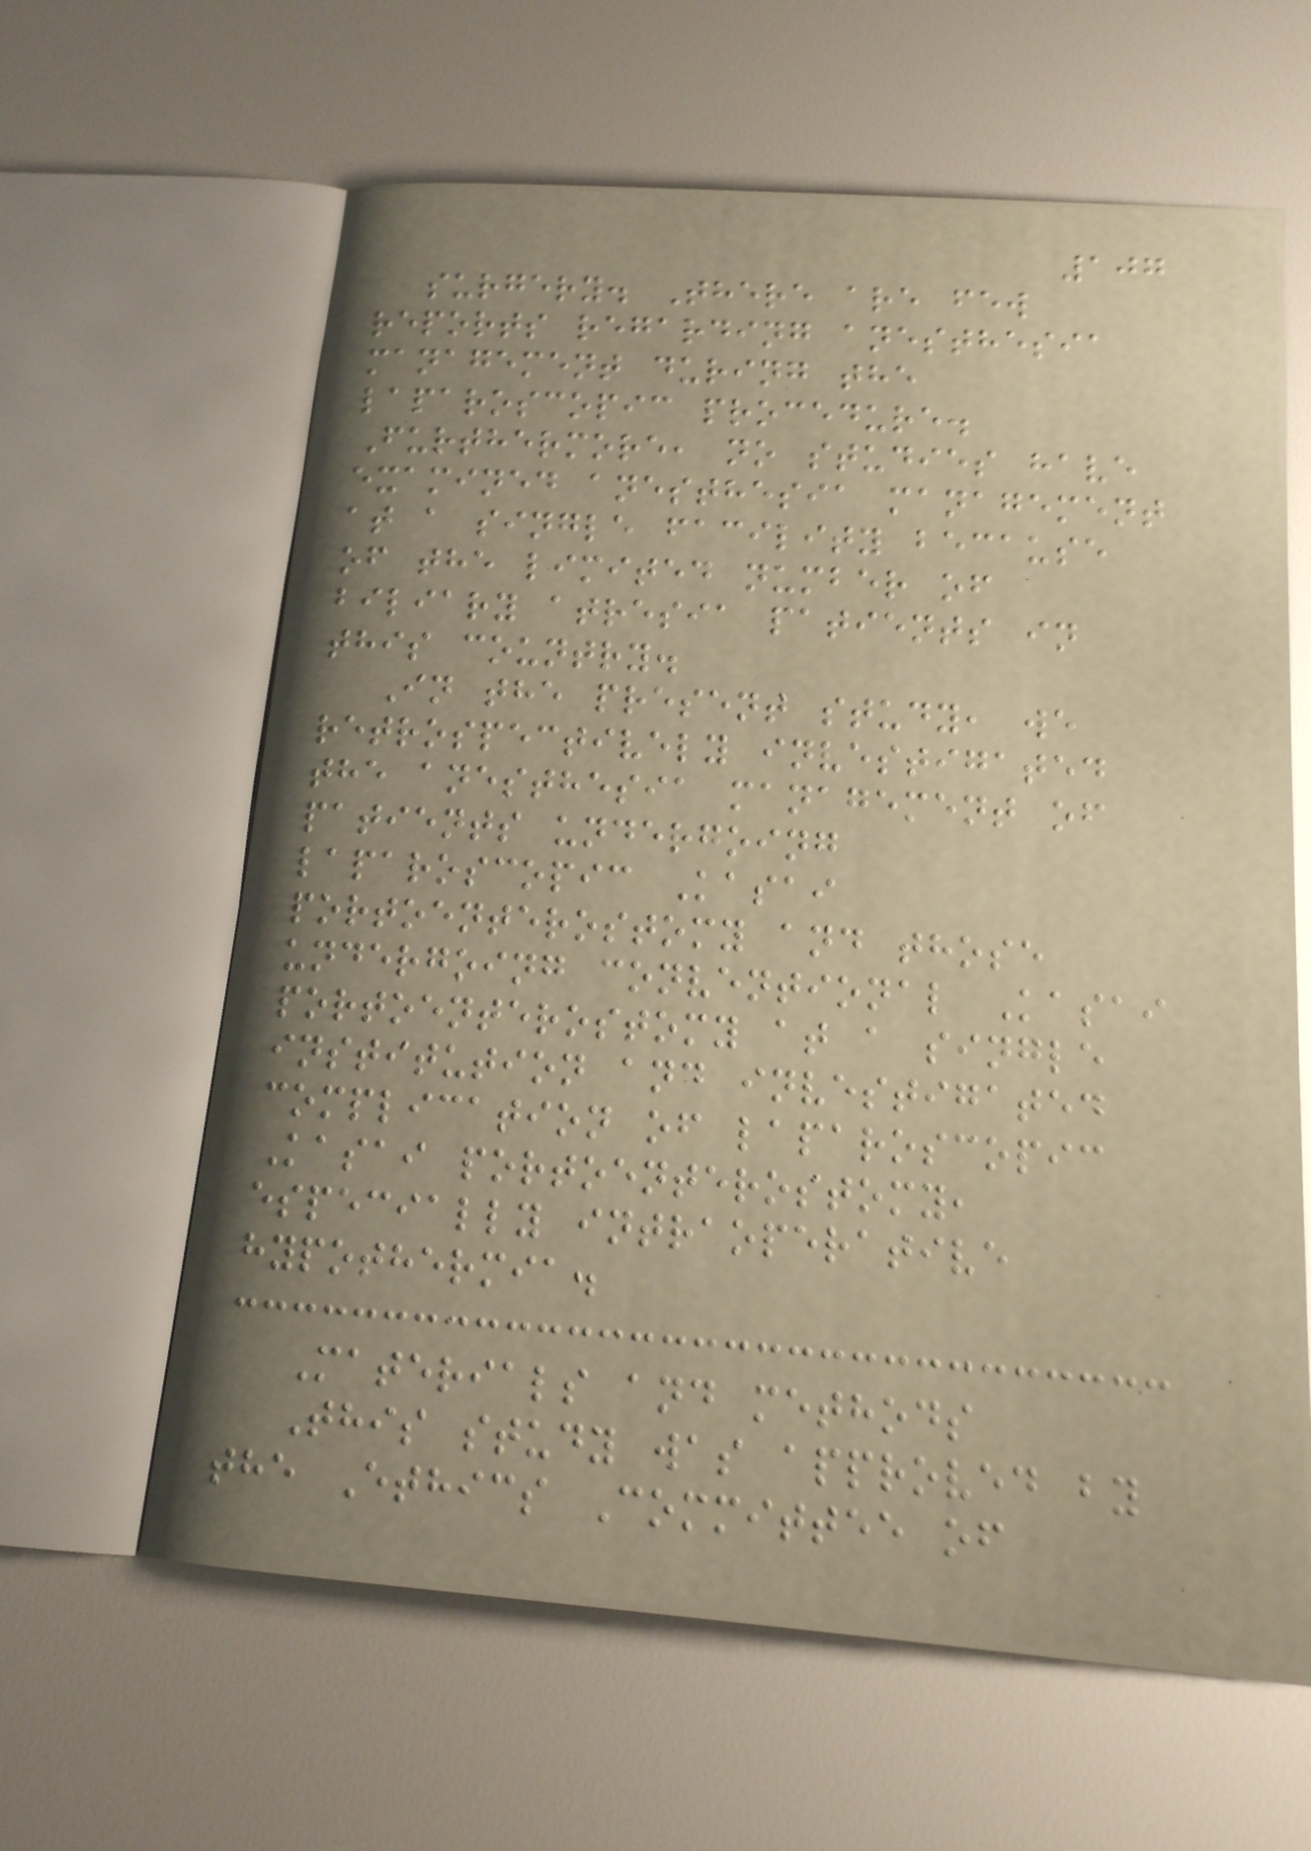107
surgery. There are few
reports regarding anesthesia
management during the
laparoscopic procedure.
Furthermore, no studies have
examined anesthesia management
at a single facility because
of the limited number of
biliary atresia patients in
this country.
In the present study, we
retrospectively investigated
the anesthesia management of
patients undergoing
laparoscopic Kasai
portoenterostomy and those
undergoing conventional Kasai
portoenterostomy at a single
institution and investigated
complication of laparoscopic
Kasai portoenterostomy,
especially intraoperative
hypothermia.
Materials and methods
This study was approved by
the Ethics Committee of
